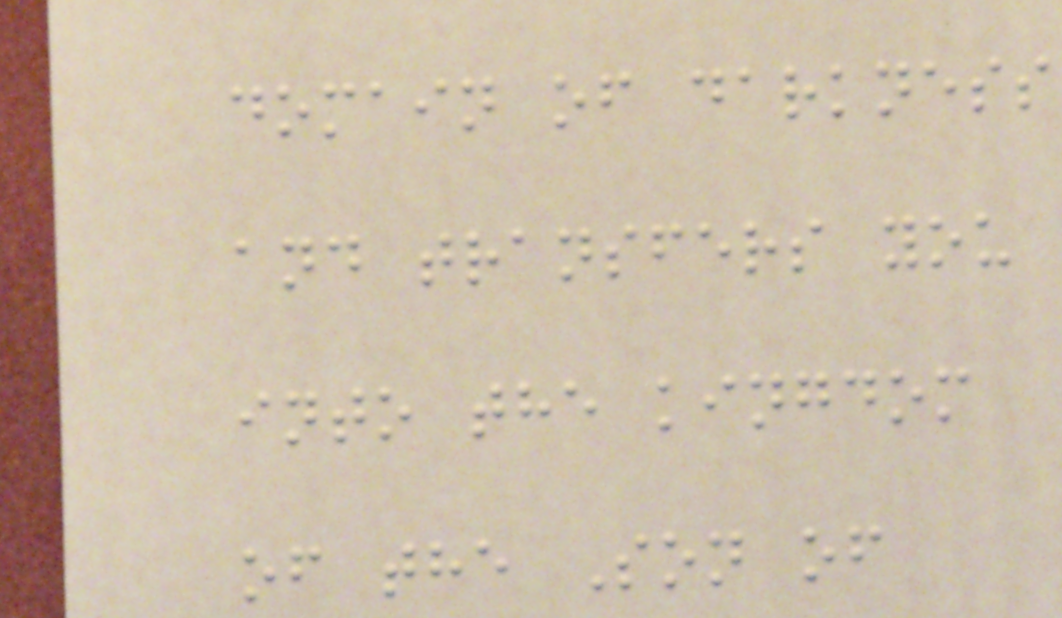domain of darkness
and transfers you
into the kingdom
of the Son of
